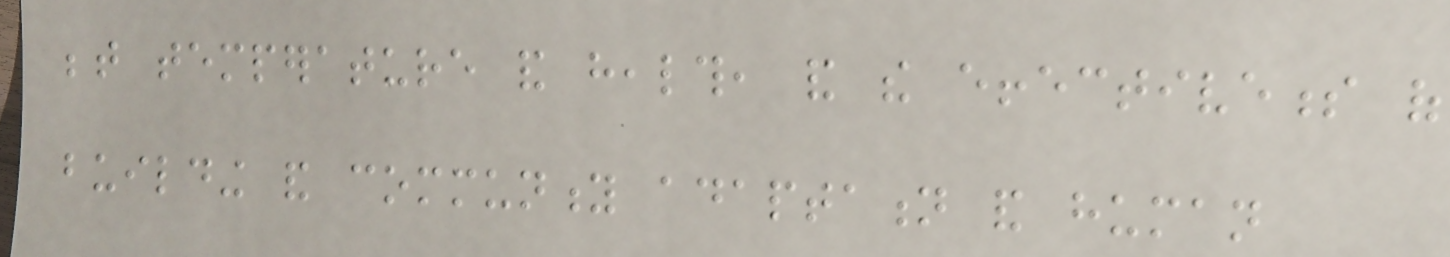between temperature and health, and the effectiveness of
building and community adaptation and human
